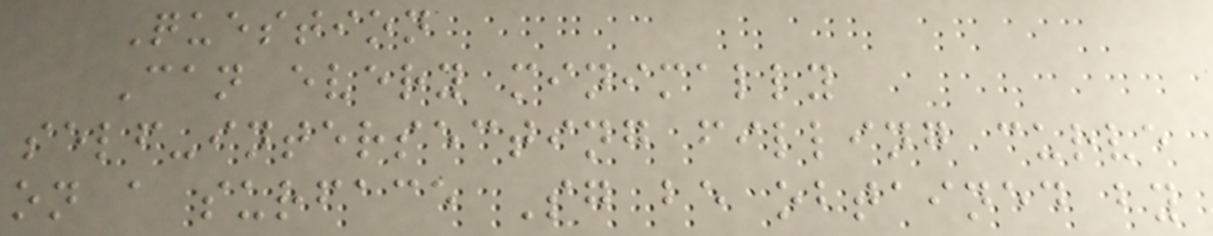Question
Can every minimally
self-intersecting filling curve
on a surface Sg be obtained by
